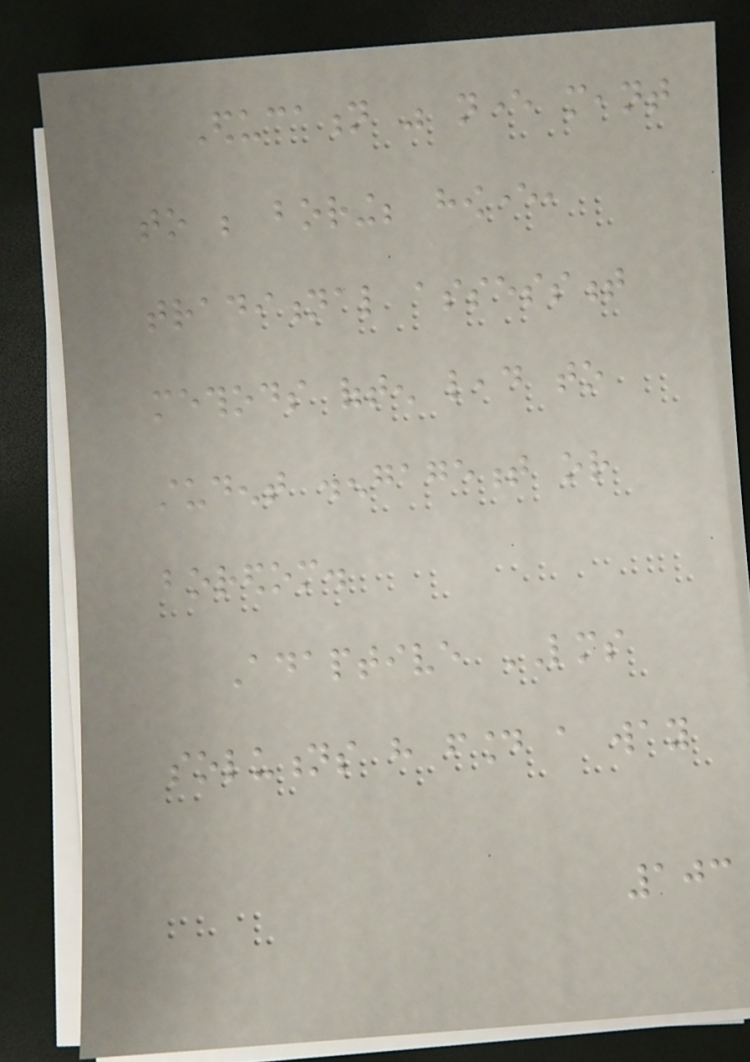Education was never meant
to be boring; however,
traditional assessment
methods often lead to
student disengagement or
boredom.
Adaptive LMS
solutions have found a way
103
